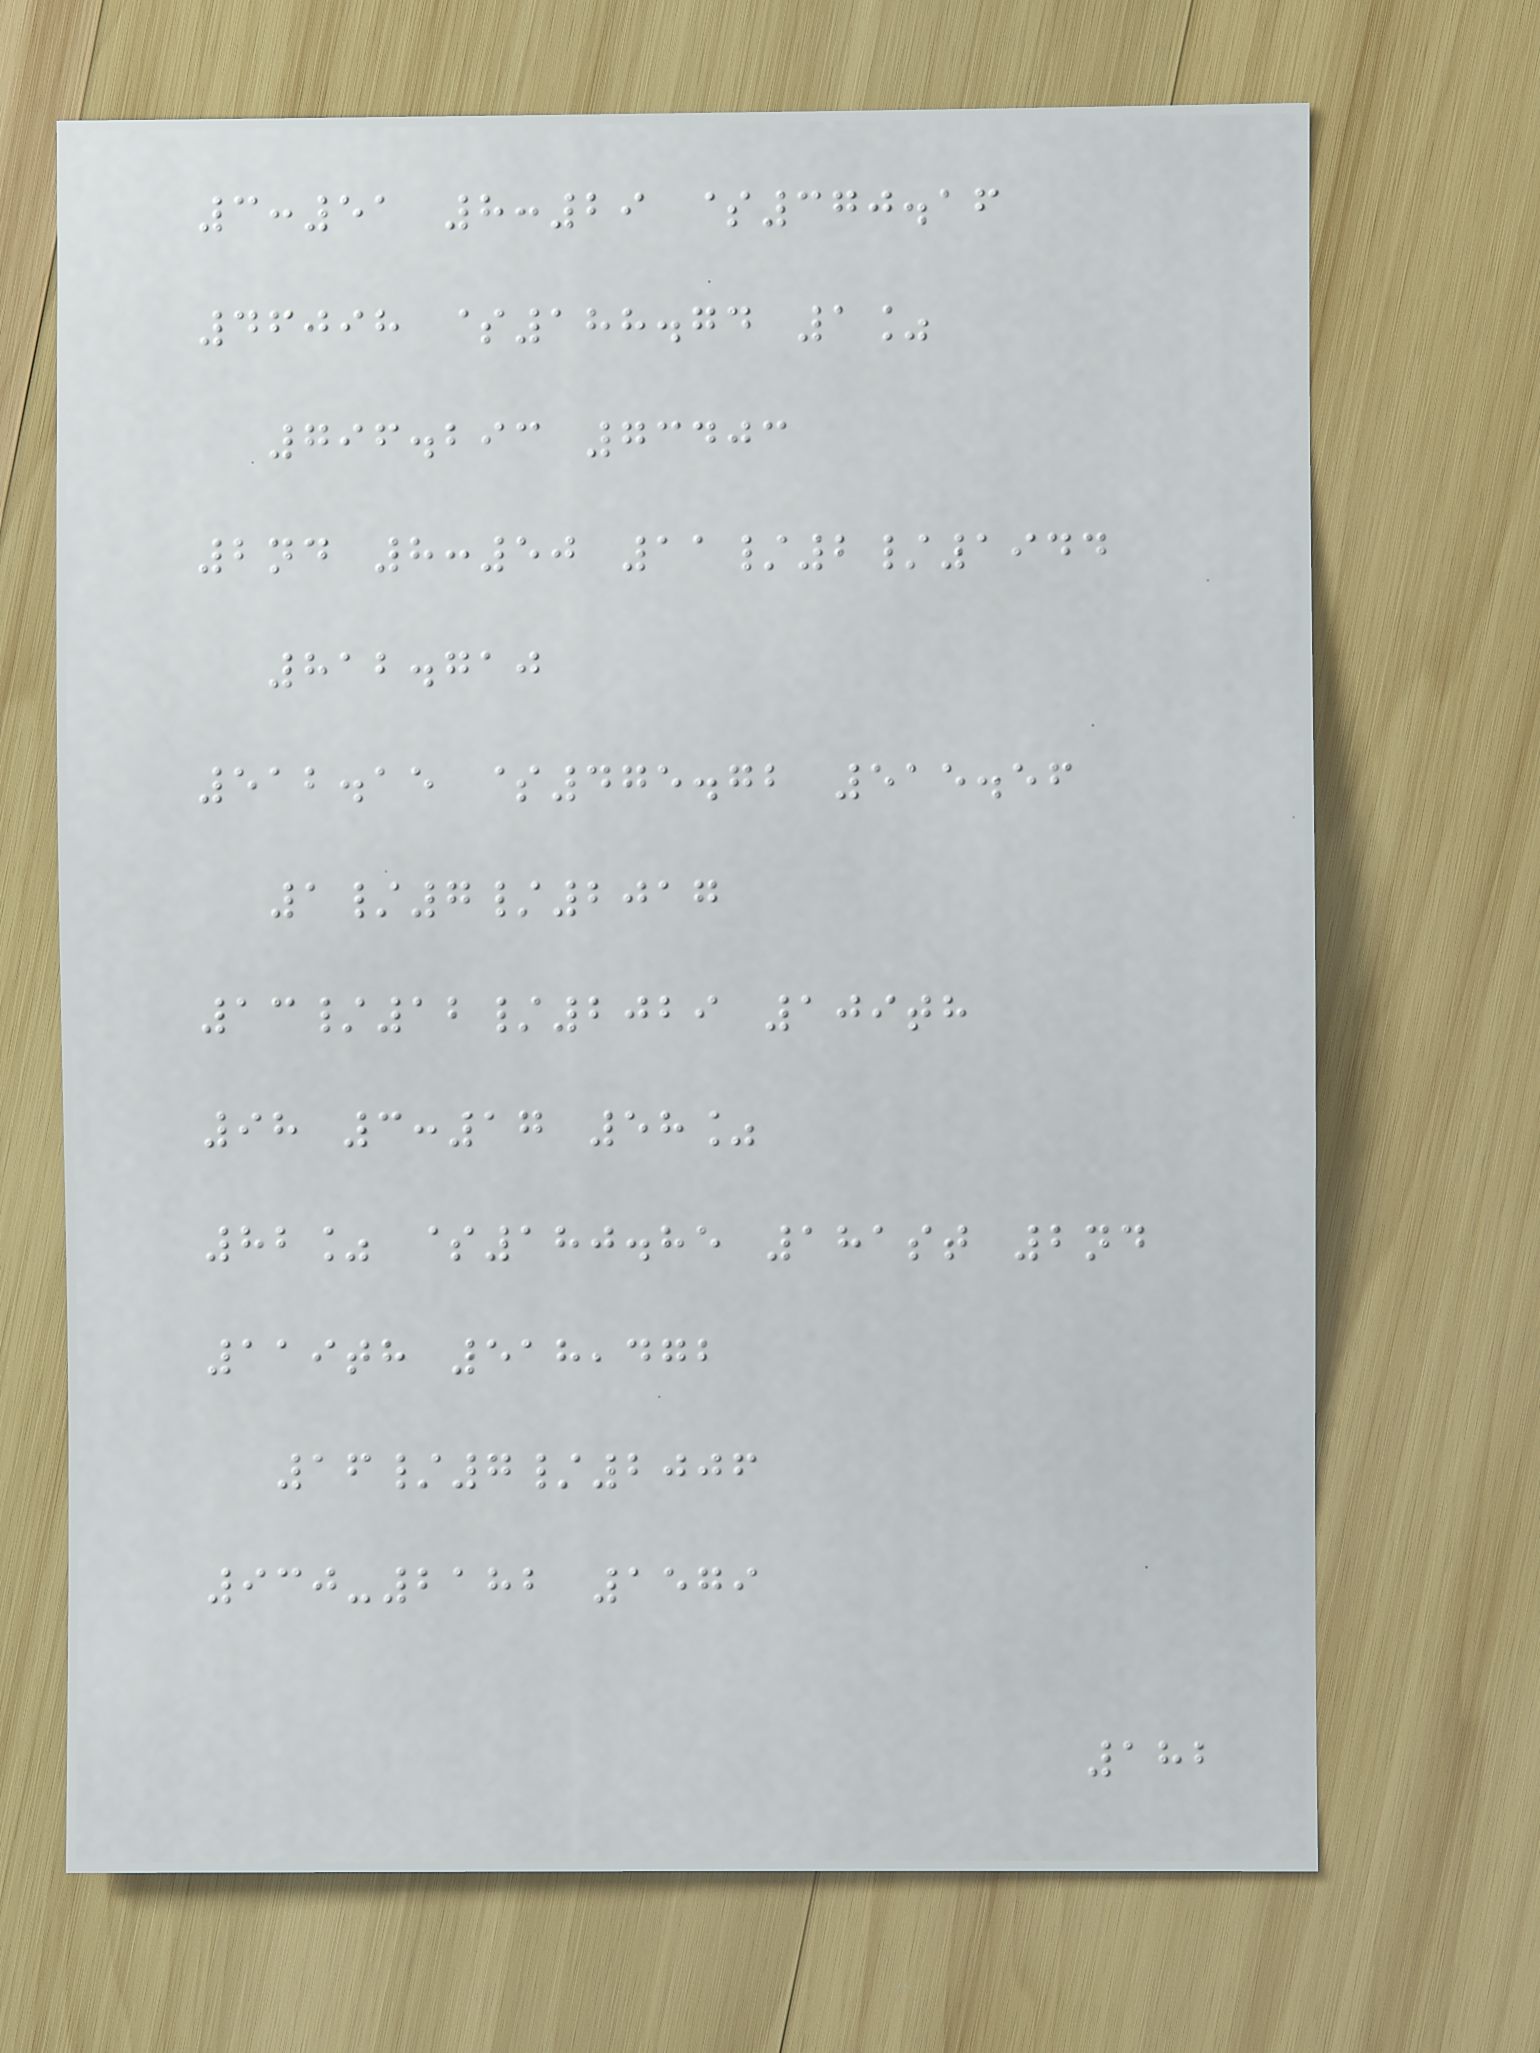3:51 8:29 $370.16
46098 $188.74 1%
796.293 73403
2nd 8:50 11/2/1944
812.710
512.15 $475.72 515.56
1/7/2017
13/12/2029 109th
98 3:17 58%
82% $180.85 181st 2nd
119th 518,472
16/7/2006
930-2182 1579
182
